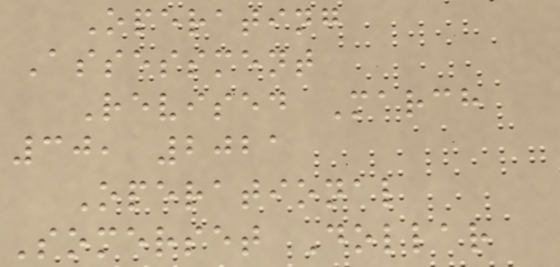Operating
Assessment
Revised March
30, 2021
Operational
Somerset Dollar
